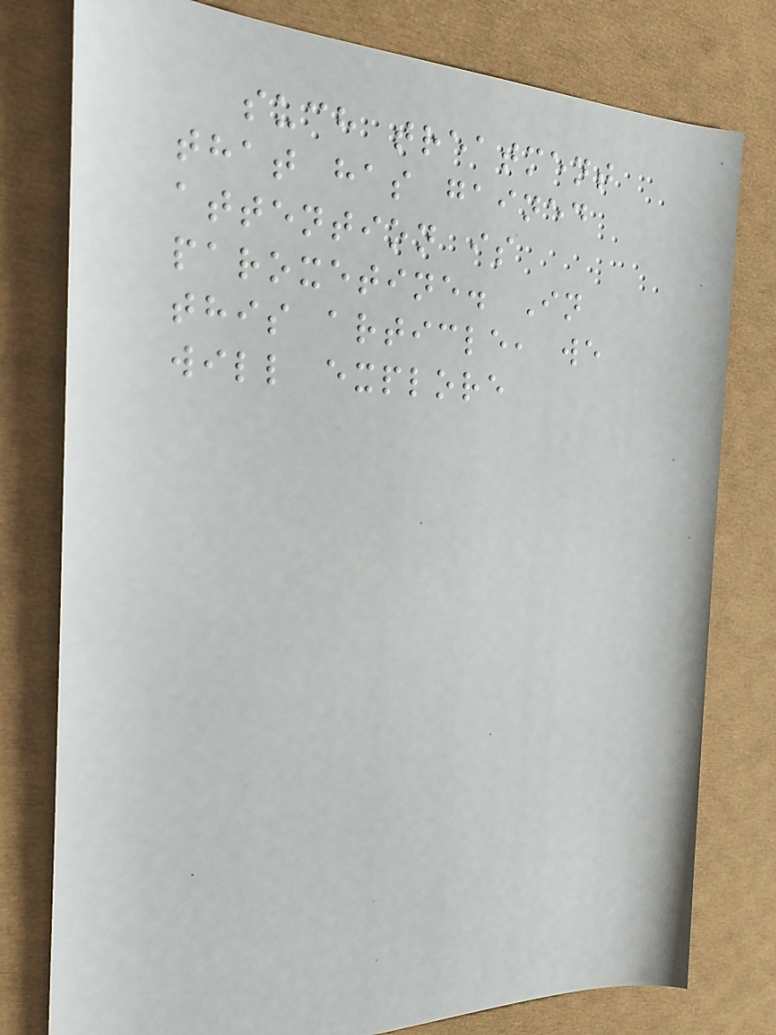such treatment
that has gained
attention is
paroxetine. In
this article, we
will explore
